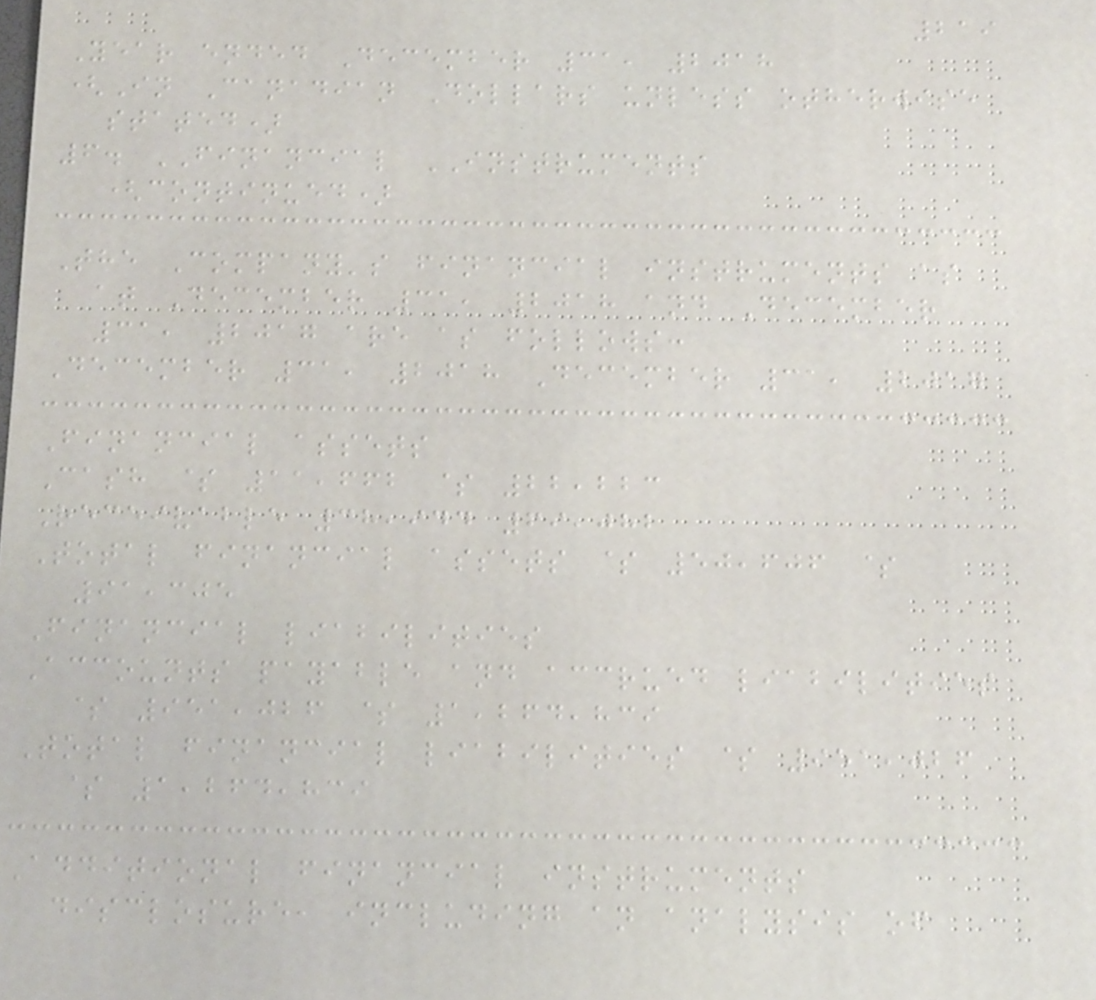219
Year ended December 31, 2018
(In Canadian Dollars unless otherwise
stated)
6. FINANCIAL INSTRUMENTS
(continued)
The Company's financial instruments as
at December 31, 2018 and December
31, 2017 are as follows:
December 31, 2018 December 31, 2017
Financial assets
Cash $ 11,662 $ 22,223
Receivable 38,944 69,082
Total financial assets $ 50,606 $
91,305
Financial liabilities
Accounts payable and accrued liabilities
$ 951,026 $ 1,264,839
Total financial liabilities $ 951,026
$ 1,264,839
Additional financial instruments
disclosure, including an analysis of
